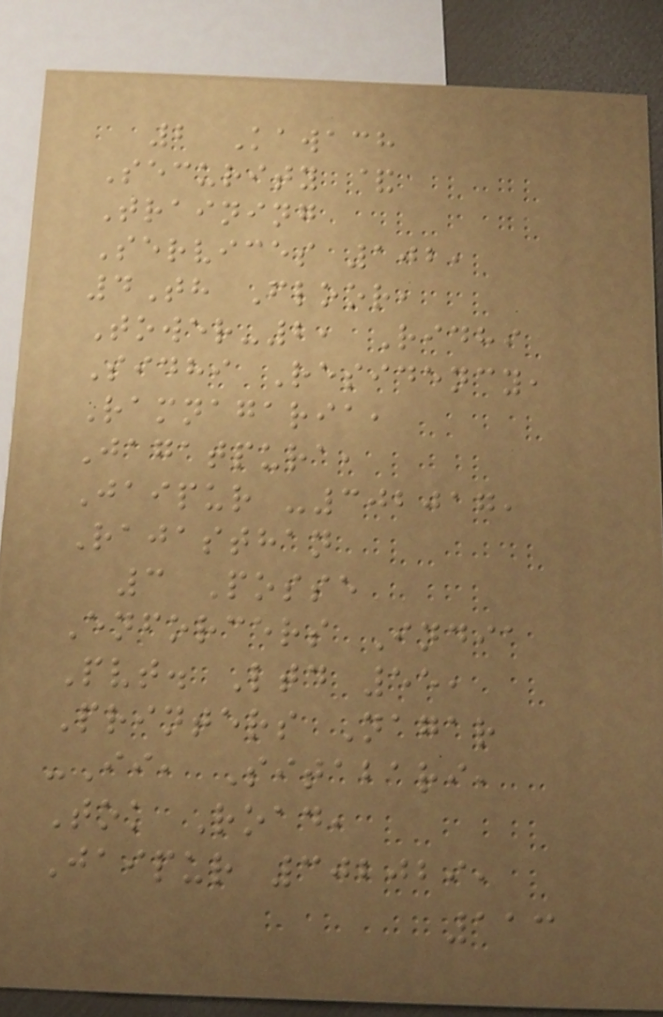2 Kawach
Security &
Training
Services 102,
4Th Floor,
Tower-2, Ridhi
Sidhi Residency,
Ramnagaria,
Jagatpura,
Jaipur -302017,
Rajasthan
3 Posse
Enforcers India
Pvt. Ltd 55,
Printers Nagar
-Ii, Sitabari,
Tok Road,
Jaipur 302029,
113
